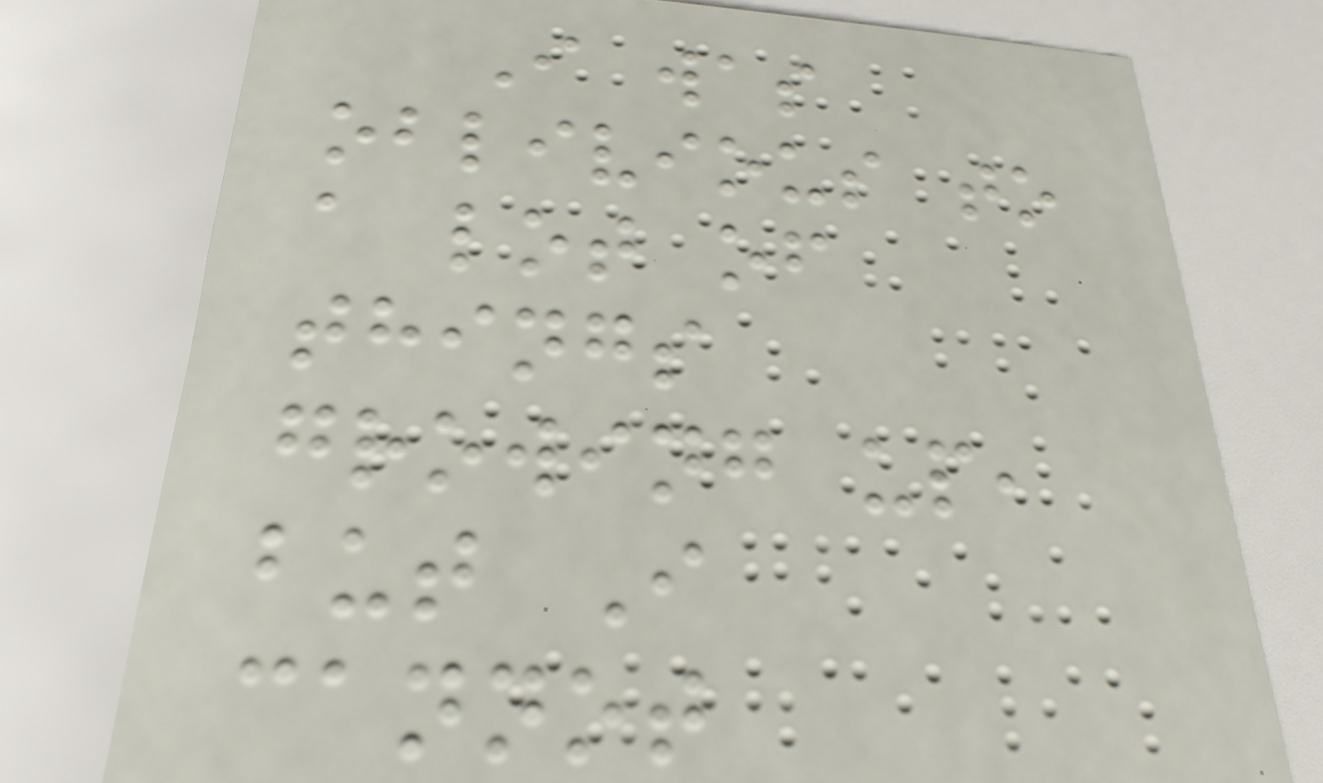I was
oblivious to
a lot of
things
growing up,
but I
cannot
